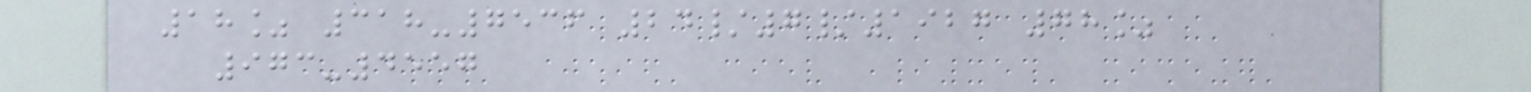18% 318-7536 24/7/1927 78%
973-4557
